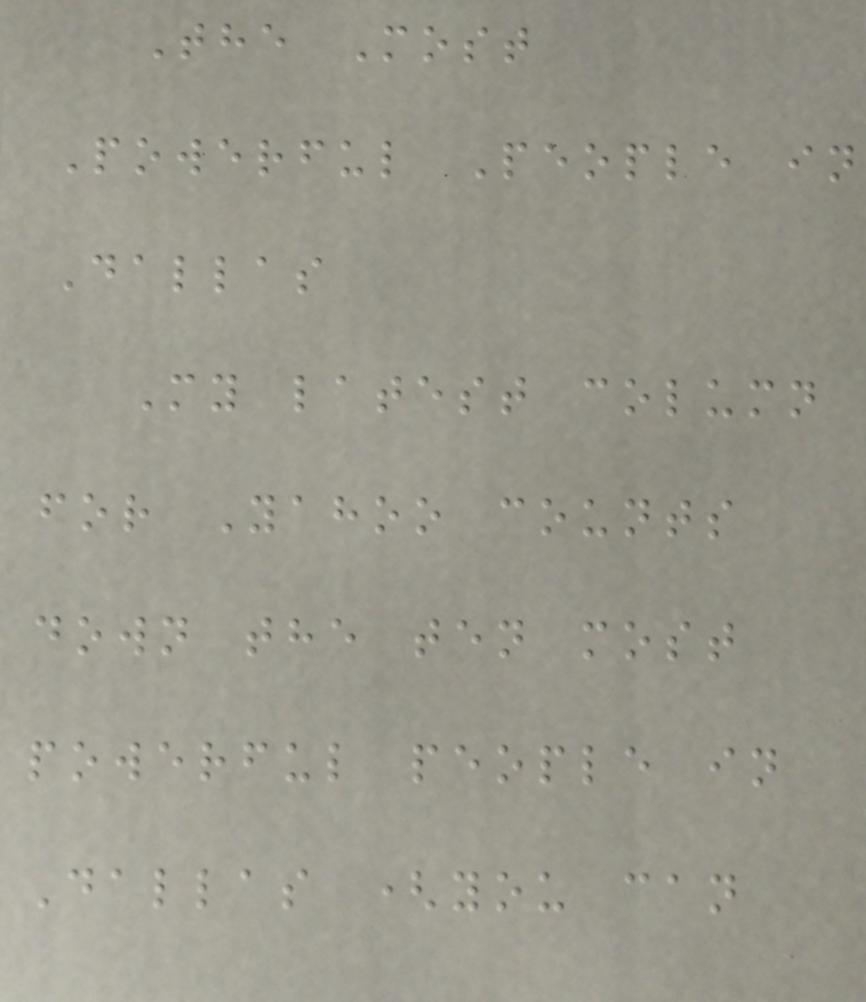The Most
Powerful People in
Dallas
My latest column
for Yahoo counts
down the ten most
powerful people in
Dallas (you can
